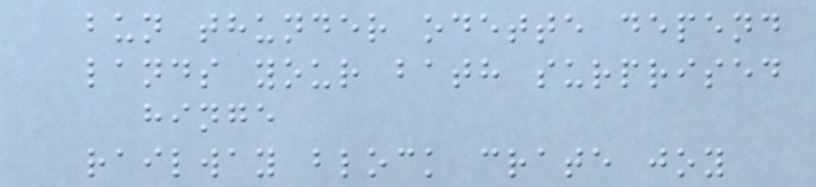bun thunder odette depend
lands your bath surprised
hinge
railway block crate joy
